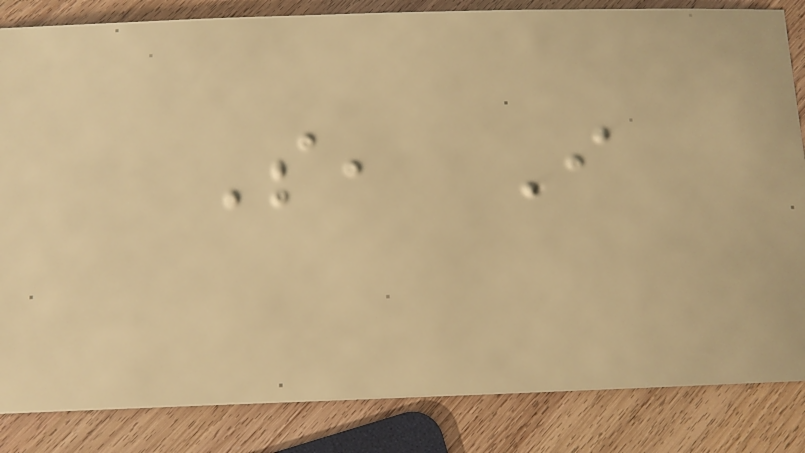So, I
